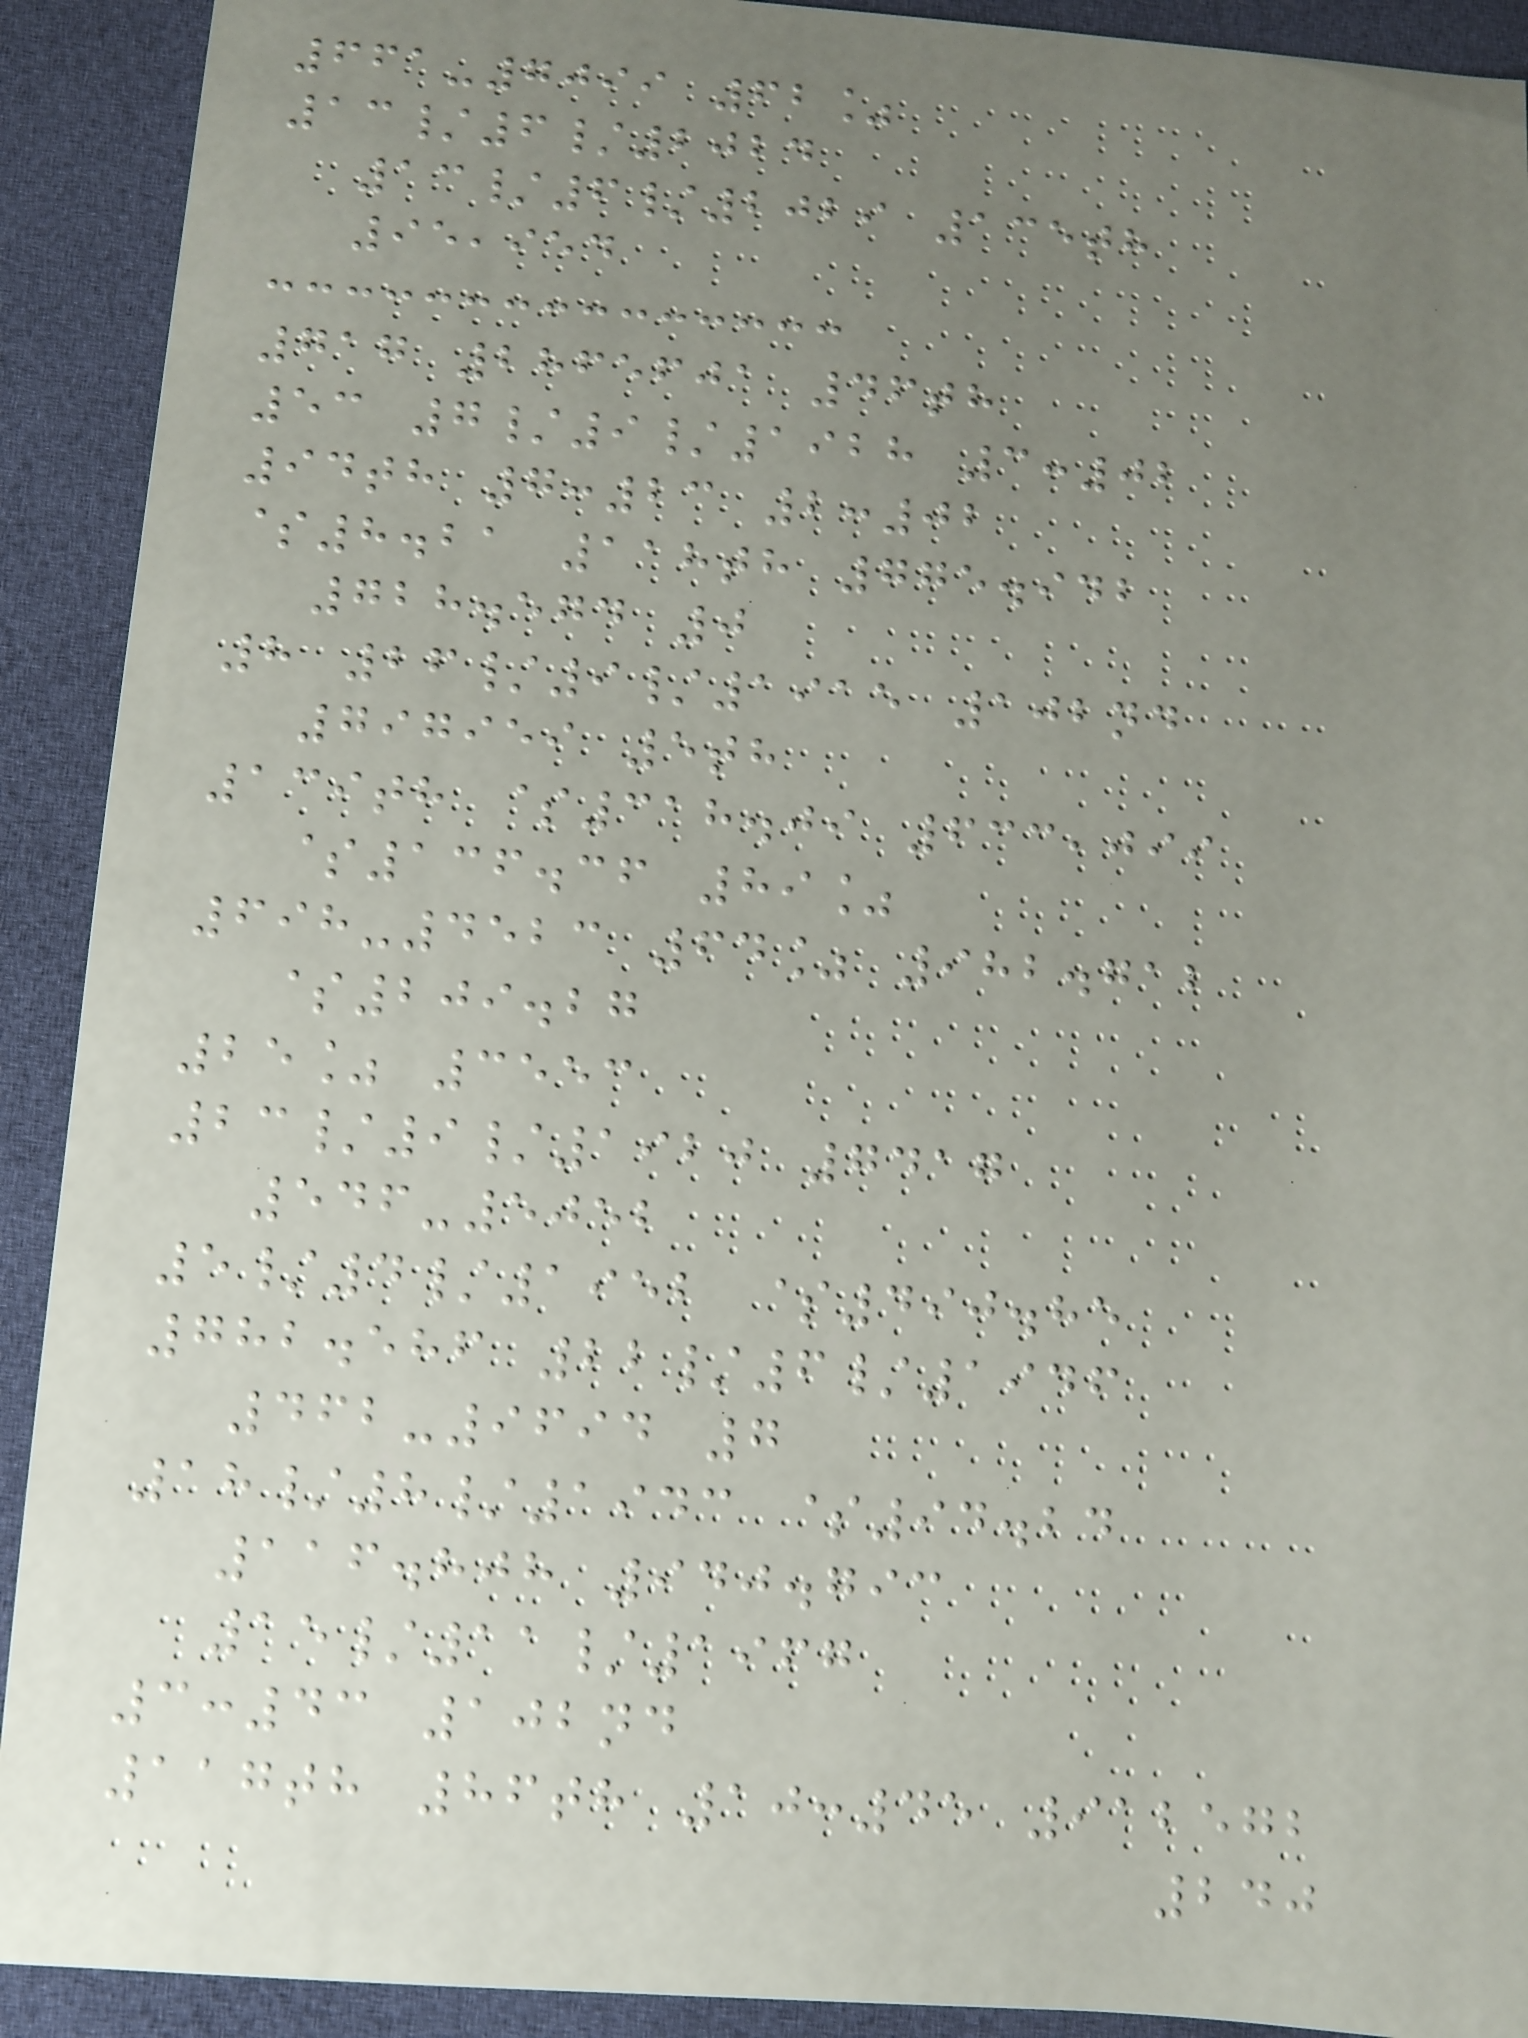661-7099 62%
13/6/2024
13/6/2029 135th
95,954
717 2865601 46th
53 7/9/1928 3:02
94th 7:23 2:02
$8.21 118th 775.942
728.574 0
8 26/9/1915 102nd
797959 5th
139th $318.09 633,099
$136.36 89%
698-4523 64% 982.712
$209.27
25% 3553
23/9/1920 7417
546-5052
5/4/1952 $490.85
782.586 22/6/1946
462-9694 7
18/8/1943 $94.24
116.808 940.793
15/11/1967
3:43 102nd
117th 86th 10:45 912572
240
